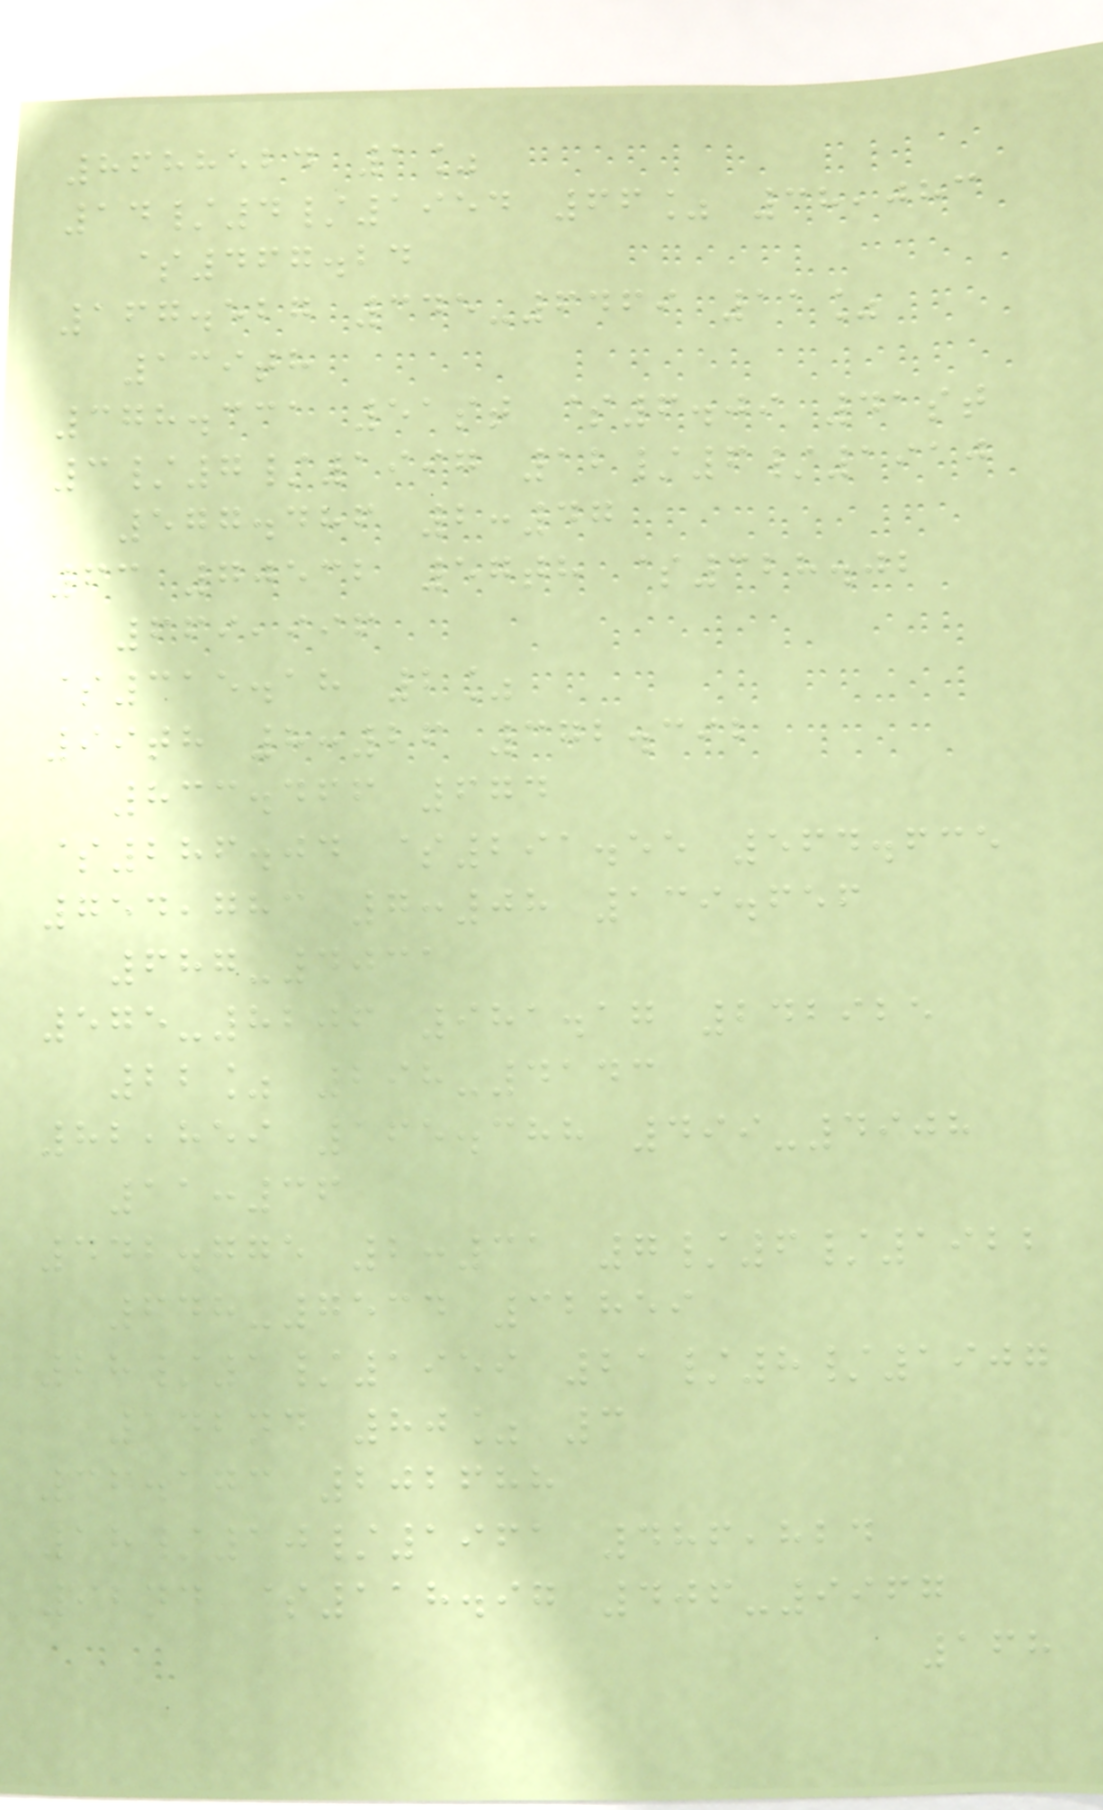8688524 1%
14/4/1954 66% 38,083
$467.24
167.527 345-6469 11%
139th
378.331 51st $6.09 41st
3/7/1997 12/6/1910
577.486 2:47
63 70532 57th $328.02
669,996
$315.18 2%
99th 8:26 372.392
833.466 674
$286.04 $291.55 564.635
754,783 7:08 139.656
687-4031
575-8206 981.17 242925
22% 298-4143
82,859 165.388 499-4908
11:36
442.775 2:31 7/6/1922
648-7534 32859
28/1/1959 21/8/1907
142nd 80% 3
36.173 202688
18/10/1961 486,824
92nd $118.97 406-9967
168
